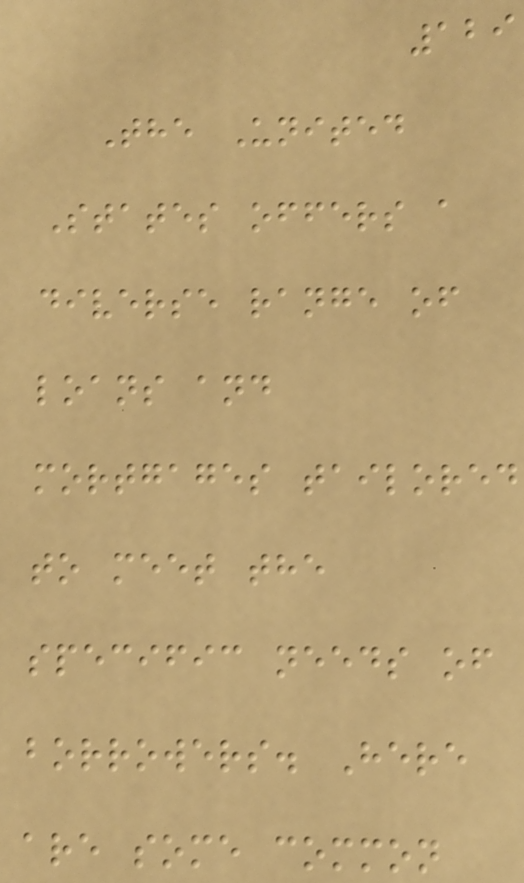129
The United
States offers a
diverse range of
loans and
mortgages tailored
to meet the
specific needs of
borrowers. Here
are some common
